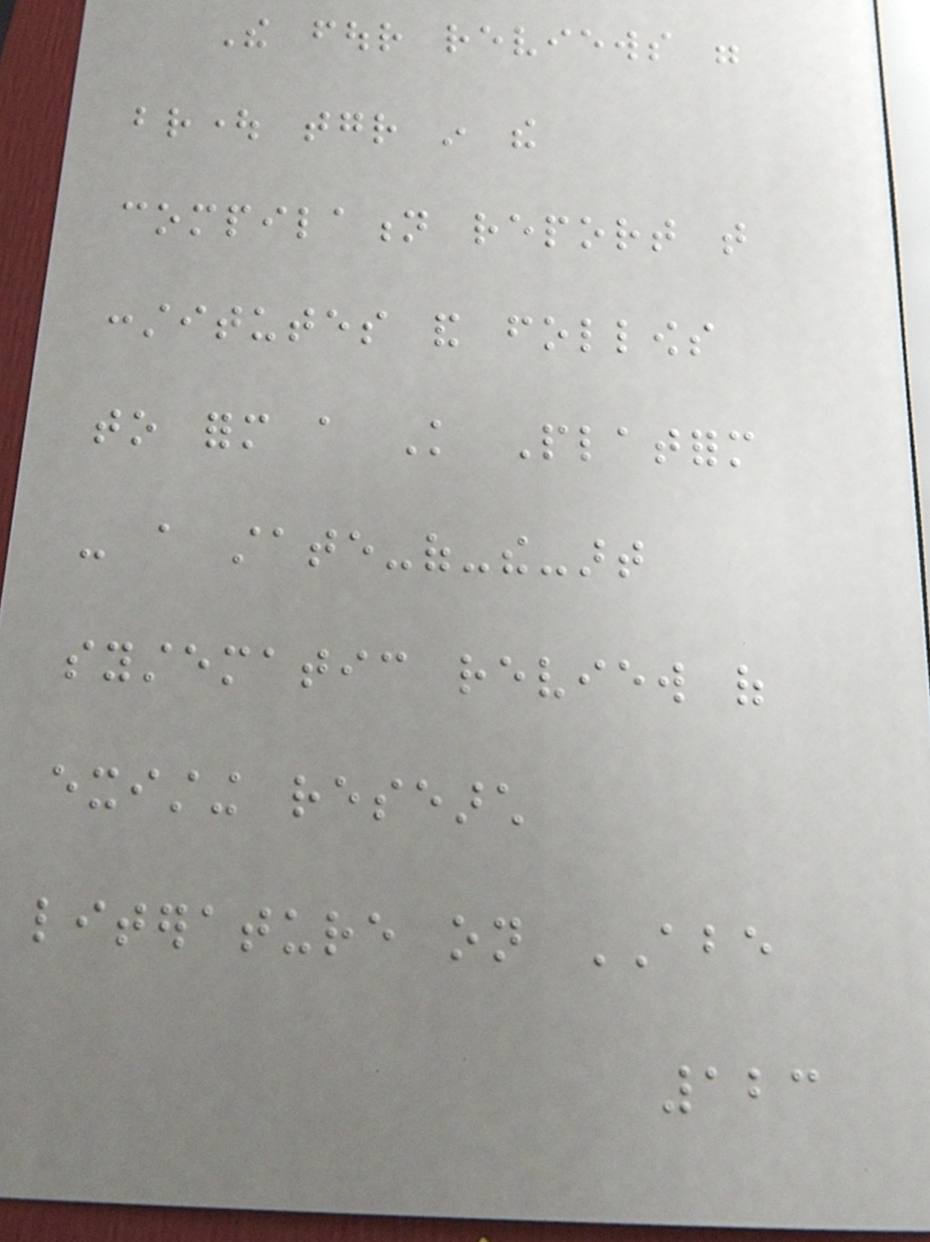The four reviews were
brought together in the
compilation report that
constitutes and follows
to form a Knowledge Platform
- a state-of-the-art
systematic review of
existing research
literature on ABE
123
